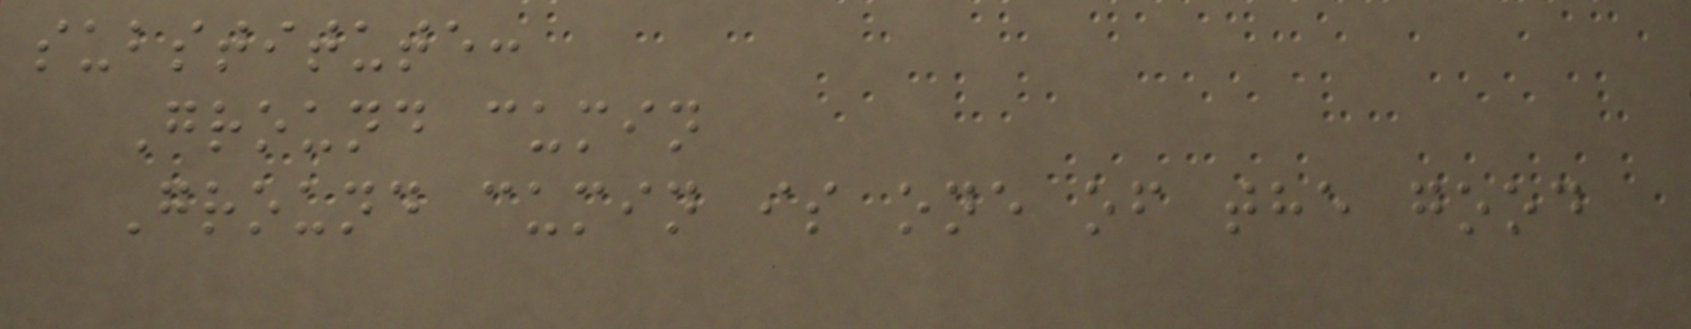substitute:
Ground cumin
Ground cumin is one of the good
